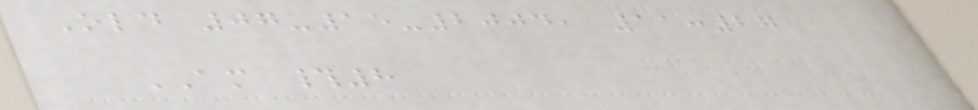Old 07-15-2004, 11:27
AM #8
